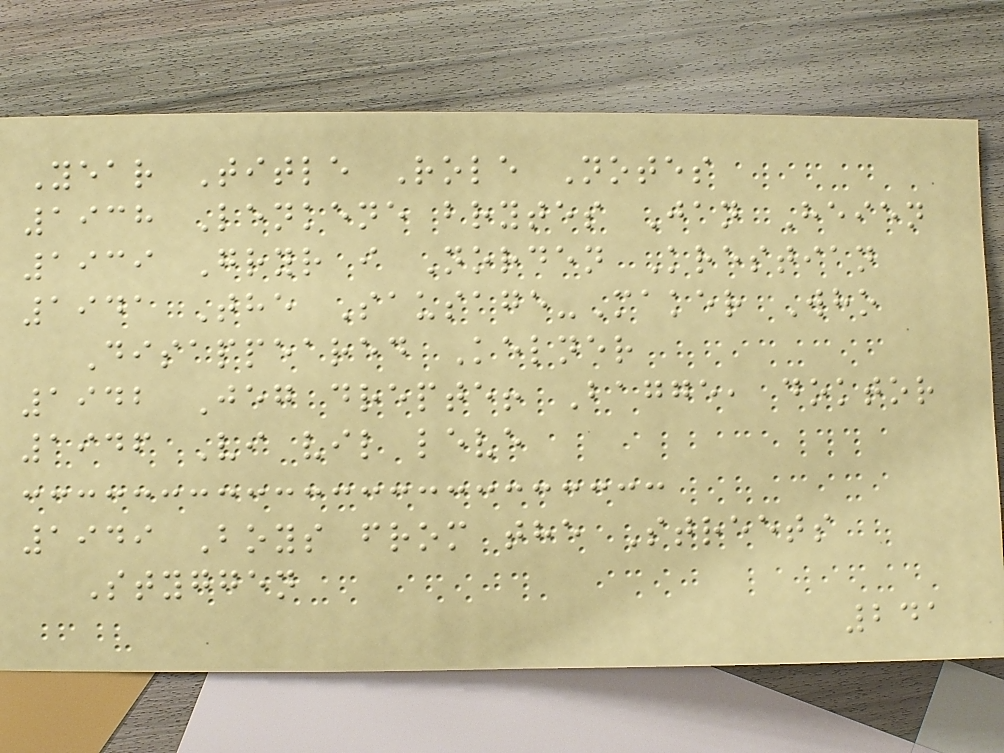Year Title Role Notes
1938 Lenkene brytes Jan Heien
1939 Gryr i Norden Krestian
1941 The Sausage-Maker Who
Disappeared Kelner
1942 Jeg drepte! Bagge, doktor
1946 Vi vil leve
1949 Boys from the Streets
Styggen
241
